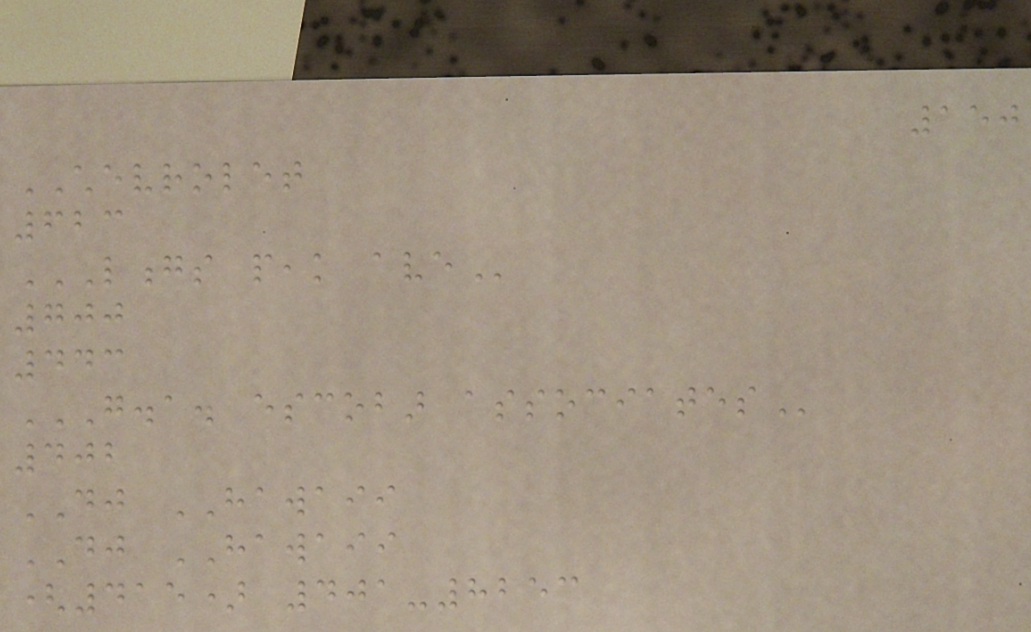150
CHEVROLET
623
LONGS PEAK AVE
700
443
G.A. ESCOBAR ASSOCIATES
402
DJ HAWAII
DJ HAWAII
(415) 401-8253
